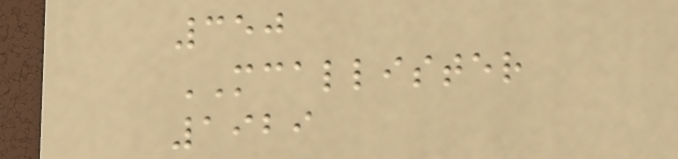350
MCALLISTER
1929
